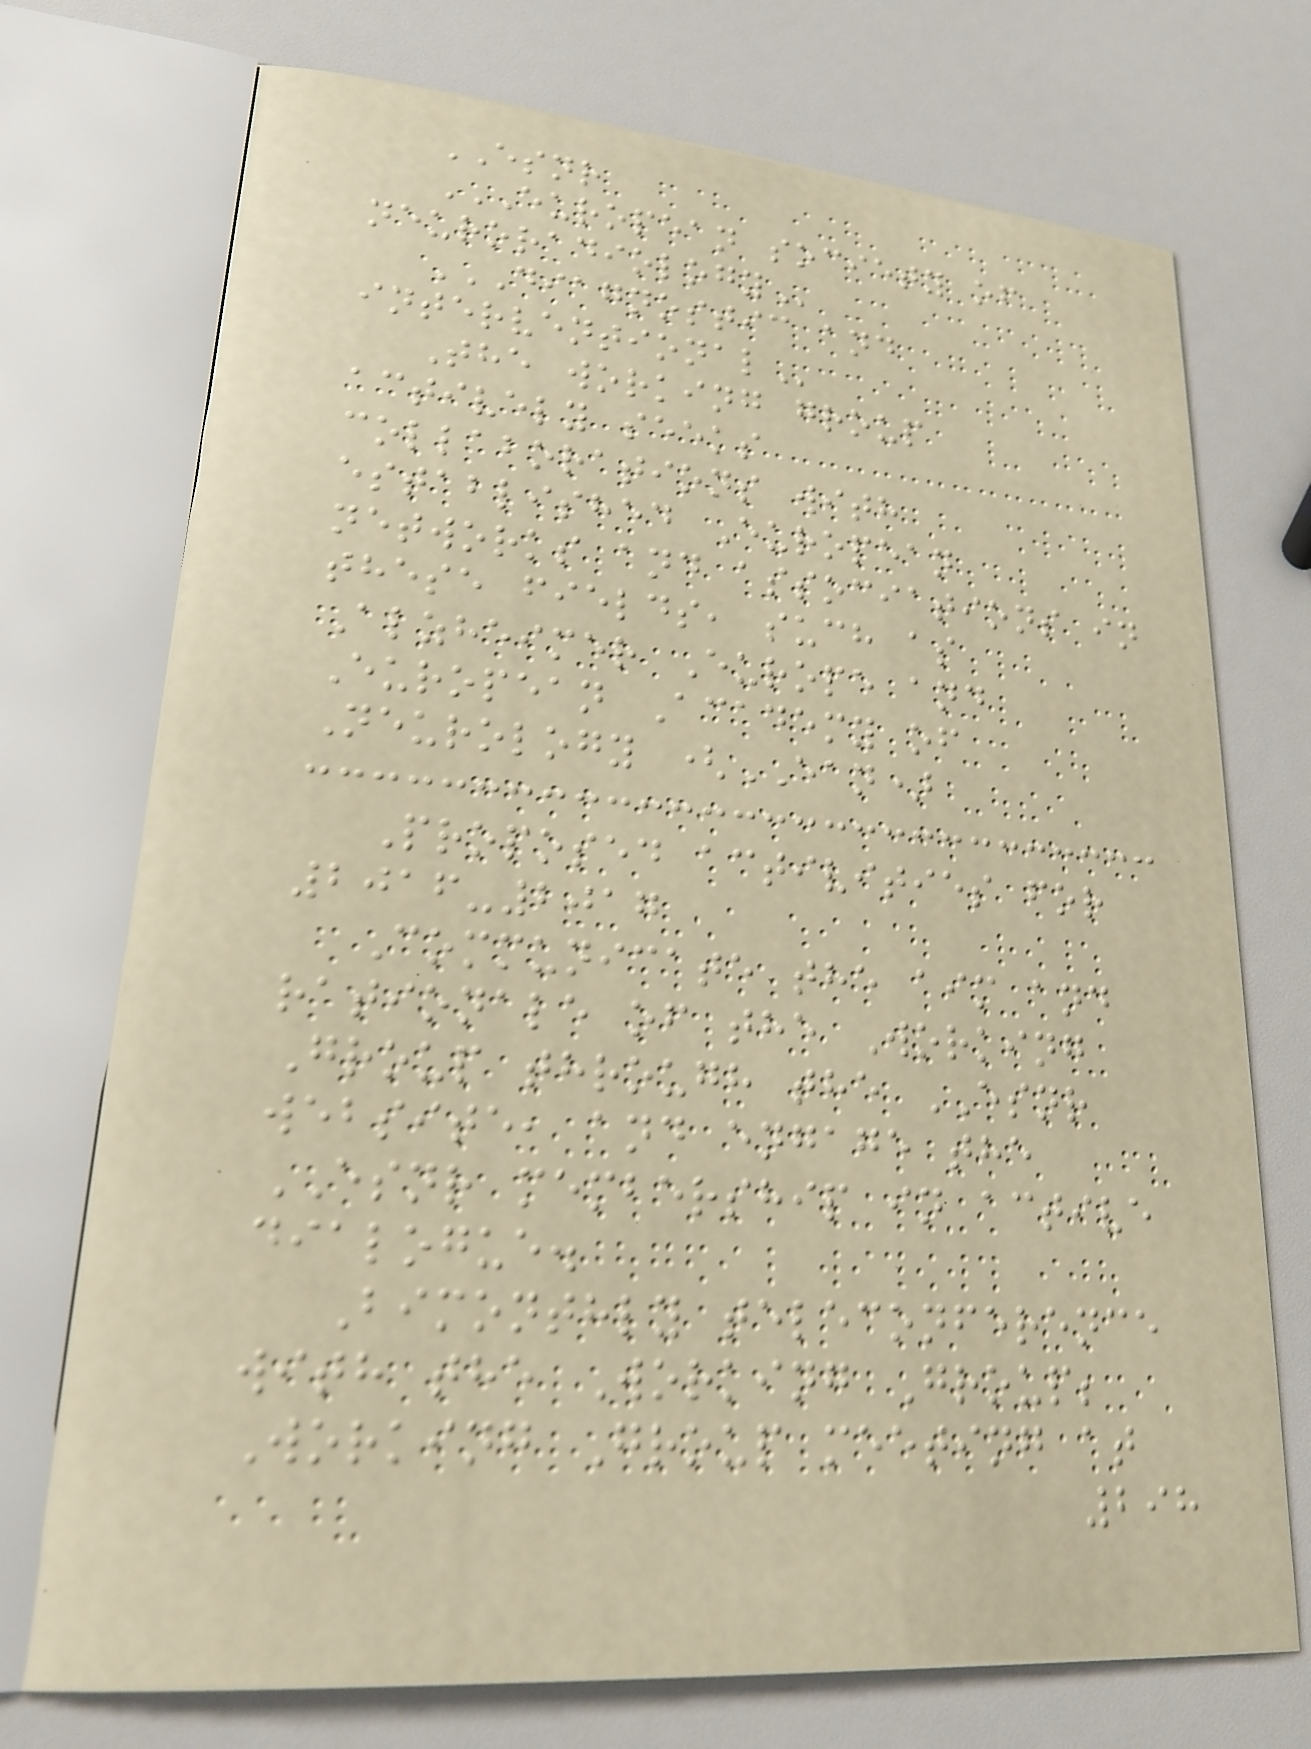ESNR
EUROPEAN SOCIETY OF
NEURORADIOLOGY
DIAGNOSTIC AND
INTERVENTIONAL
The working group
actively seeks
collaborations with
established European
networks and associations in
these fields, such as
Alzheimer Europe and
European Academy of
Neurology (EAN)
Proposed activities for
2016-2017
Communicate the aim and
rationale of the Working
Group through the ESNR
website, and engage the
ESNR membership in active
dialogue.
Bimonthly teleconference
with the Working Group;
Working Group meeting at
298
